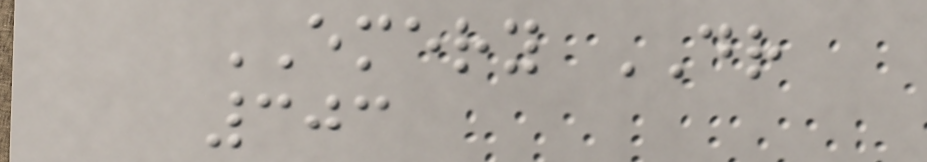EMERY DR
303
